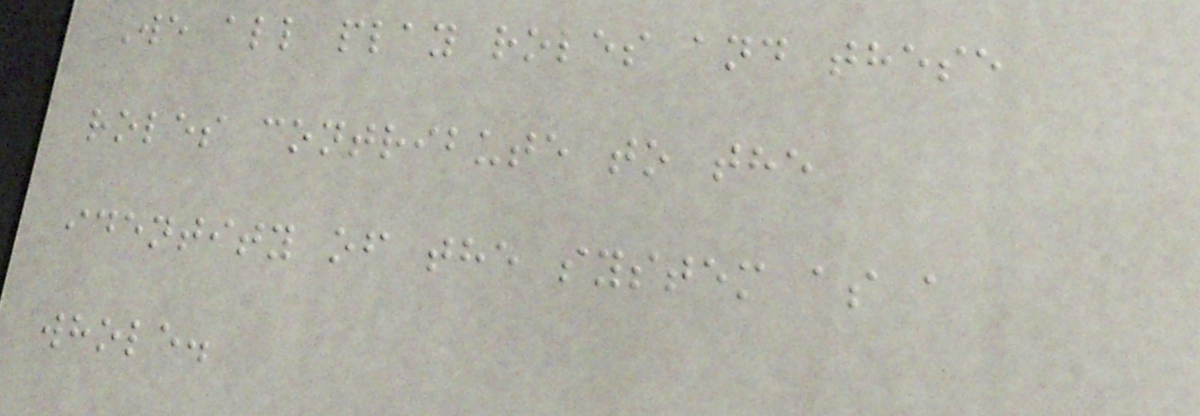We all play roles and these
roles contribute to the
identity of the system as a
whole.
